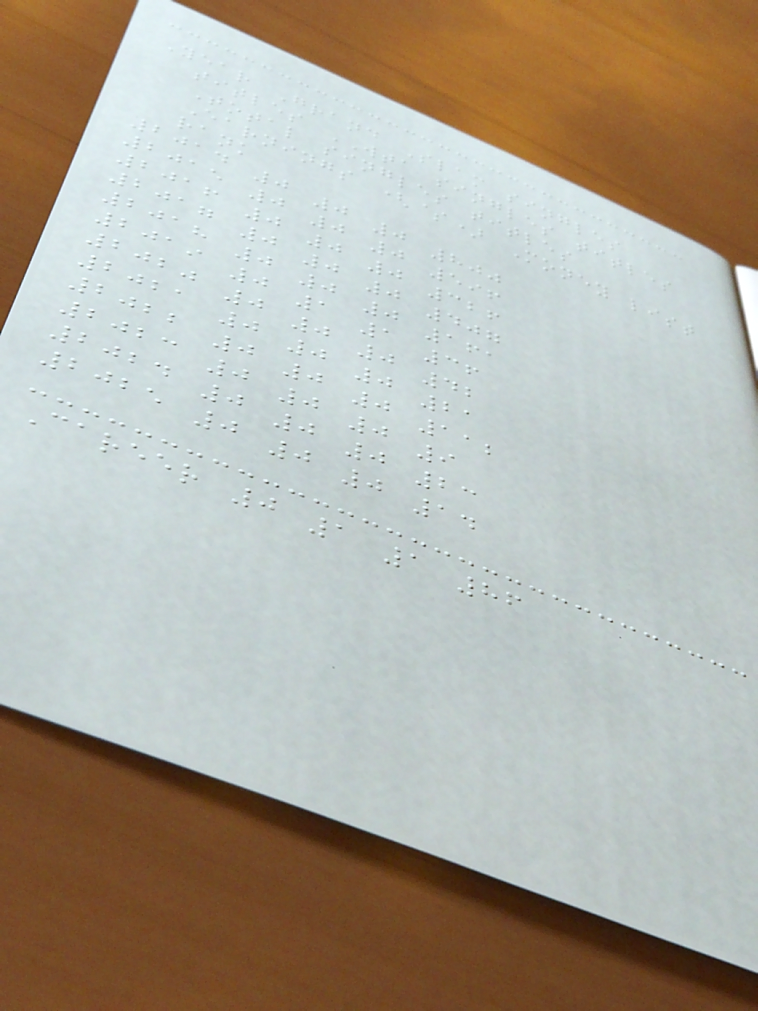Year Grand Slam singles
titles WTA singles titles
Total singles titles
Earnings ($) Money list
rank
2014 0 0 0 800
2015 0 0 0 596
2016 0 0 0 326
2017 0 0 0 407
2018 0 0 0 161
2019 0 1 1 36
2020 0 0 0 42
2021 0 0 0 21
2022 0 0 0 112
2023 0 0 0 9
2024 0 0 0 23
2025 0 0 0 14
Career 0 1 1 86
